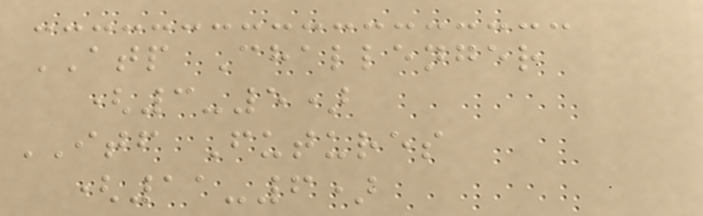ATP Challenger
(3-5)
ITF Futures
(11-6)
